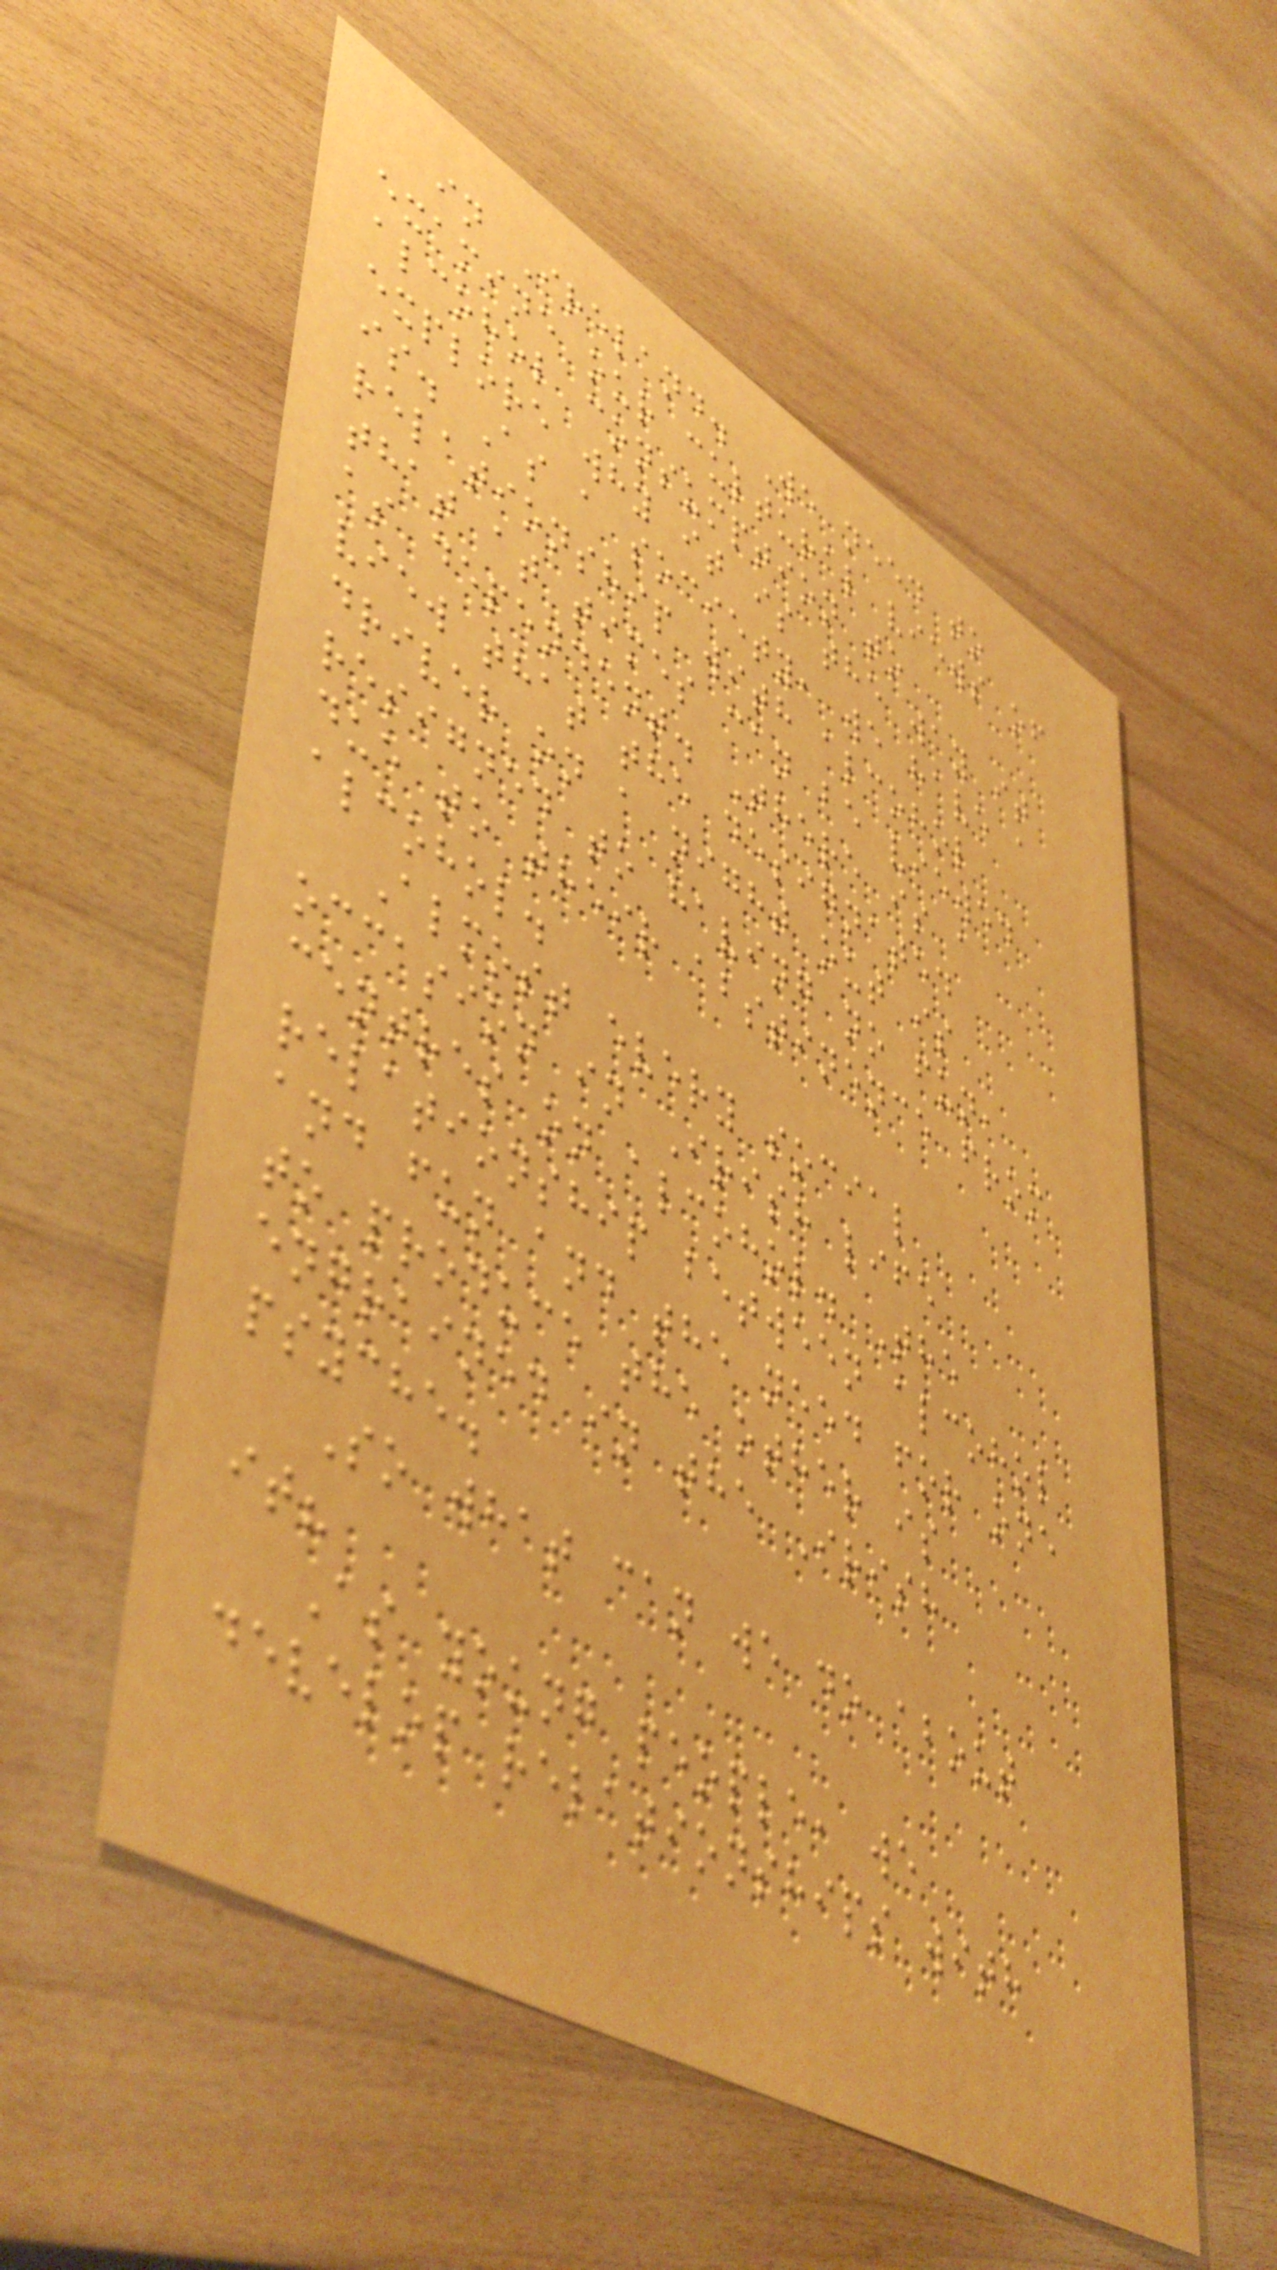in Ireland. We need to
examine our cultural views of
alcohol consumption to
explore why it is the way it
is. As a society, we have a
relationship with alcohol
that at times can be viewed
as dependent. There is a
view that the designated
driver on a night out is
resigned to having no fun,
due to their abstinence from
alcohol.
Almost every social
occasion in Irish life
centres on alcohol. The
relationship between alcohol
and fun and the need for one
to produce the other is
engrained in the Irish
psyche.
So what can we do about
it?
As young people, we
develop relationships with
